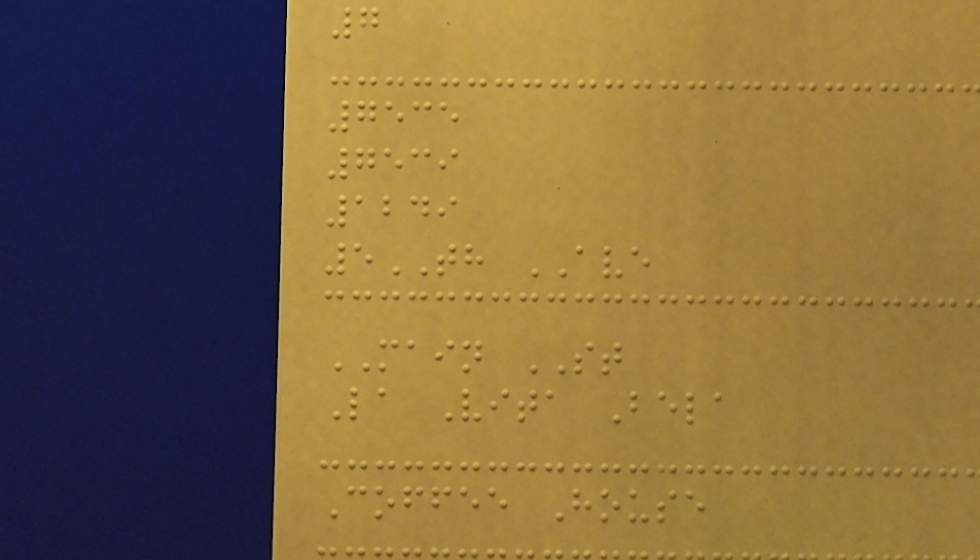7
7535
7539
1249
5TH AVE
MAIN ST
La Vita Bela
Coffee House
